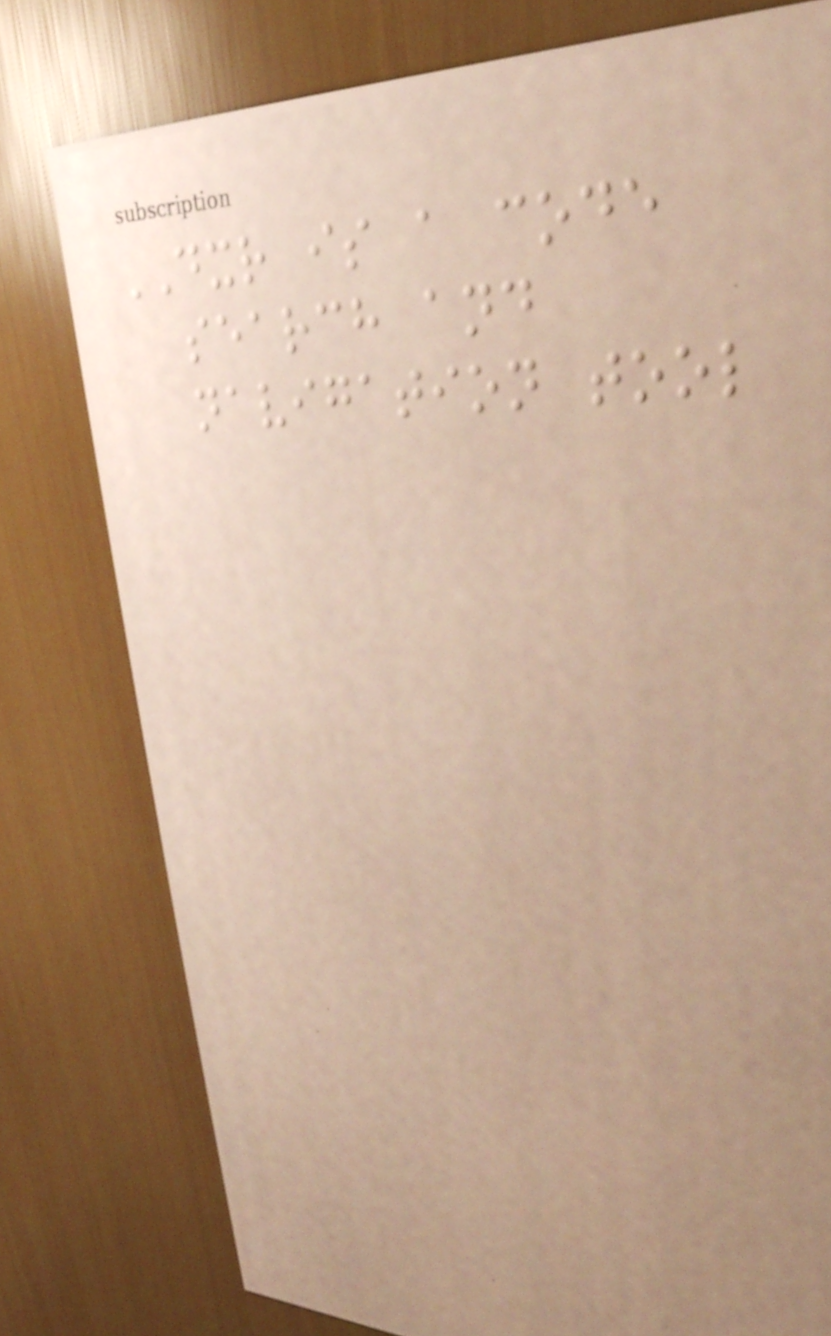DXR is a code
search and
navigation tool
